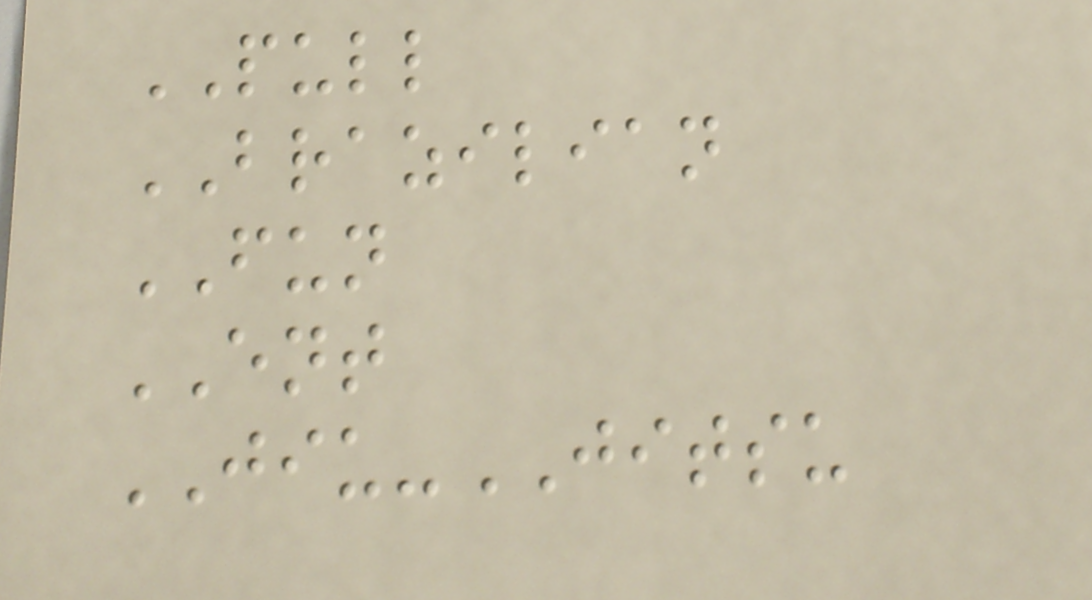PULL
BRAZILIAN
FUN
ENT
JIU-JITSU
